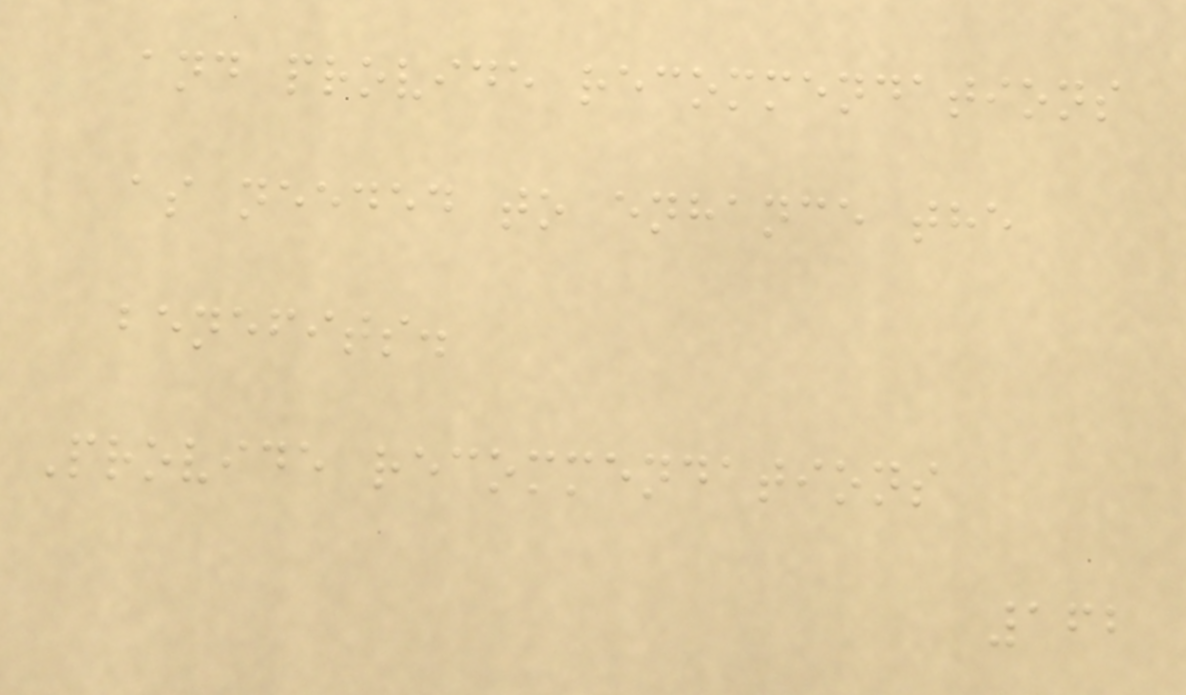and provide recommendations
as needed to enhance the
benefits.
Provide recommendations
162
